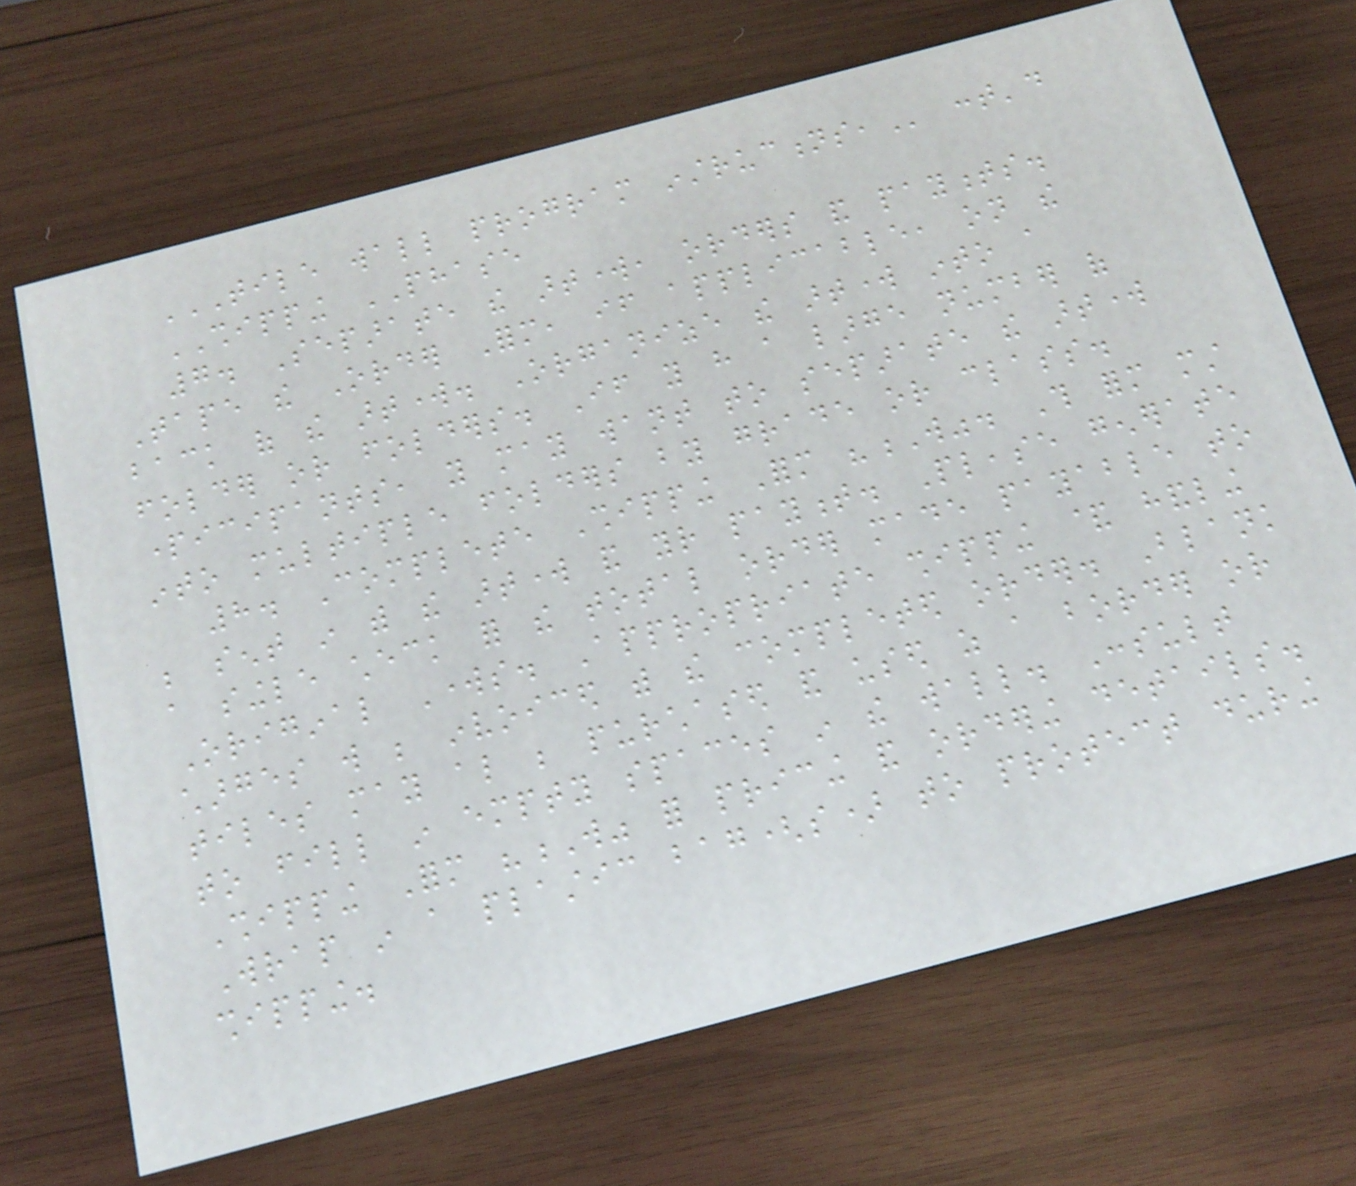TILE WALL PROGRAM INSTRUCTIONS, cont'd
SHIPPING PHASE
7. Separate the artwork, orders and payments.
Tape the Order Form, if applicable, on the
back of the artwork. Organize the artwork into a
folder or folders. If you have a large number of
participants, you may want to separate the artwork
into multiple folders by grade or class.
8. Complete Shipping Form "W". This form must
be sent in with the artwork and your payment. Please generate
a single check for the total order made payable to
Original Works. Appropriate shipping & handling
charges will be invoiced with the completed order. Blank
tiles may also be purchased and used as a border or
to fill in empty spaces in the wall. Consult
Shipping Form "W" for pricing and ordering details.
Wrap in a plastic bag(s) to protect during
shipping.
